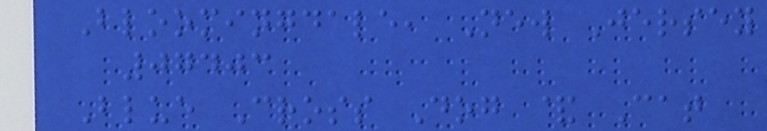Bloomingdale, New Jersey
07403
Blue Cross Dog & Cat
